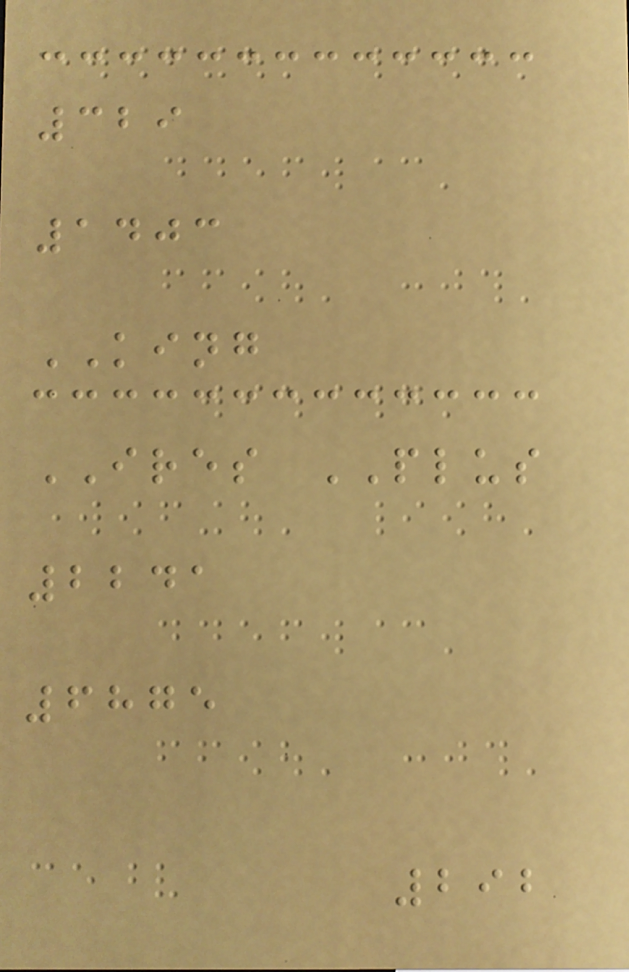329
1403
KING
IRES PLUS
2241
6875
292
